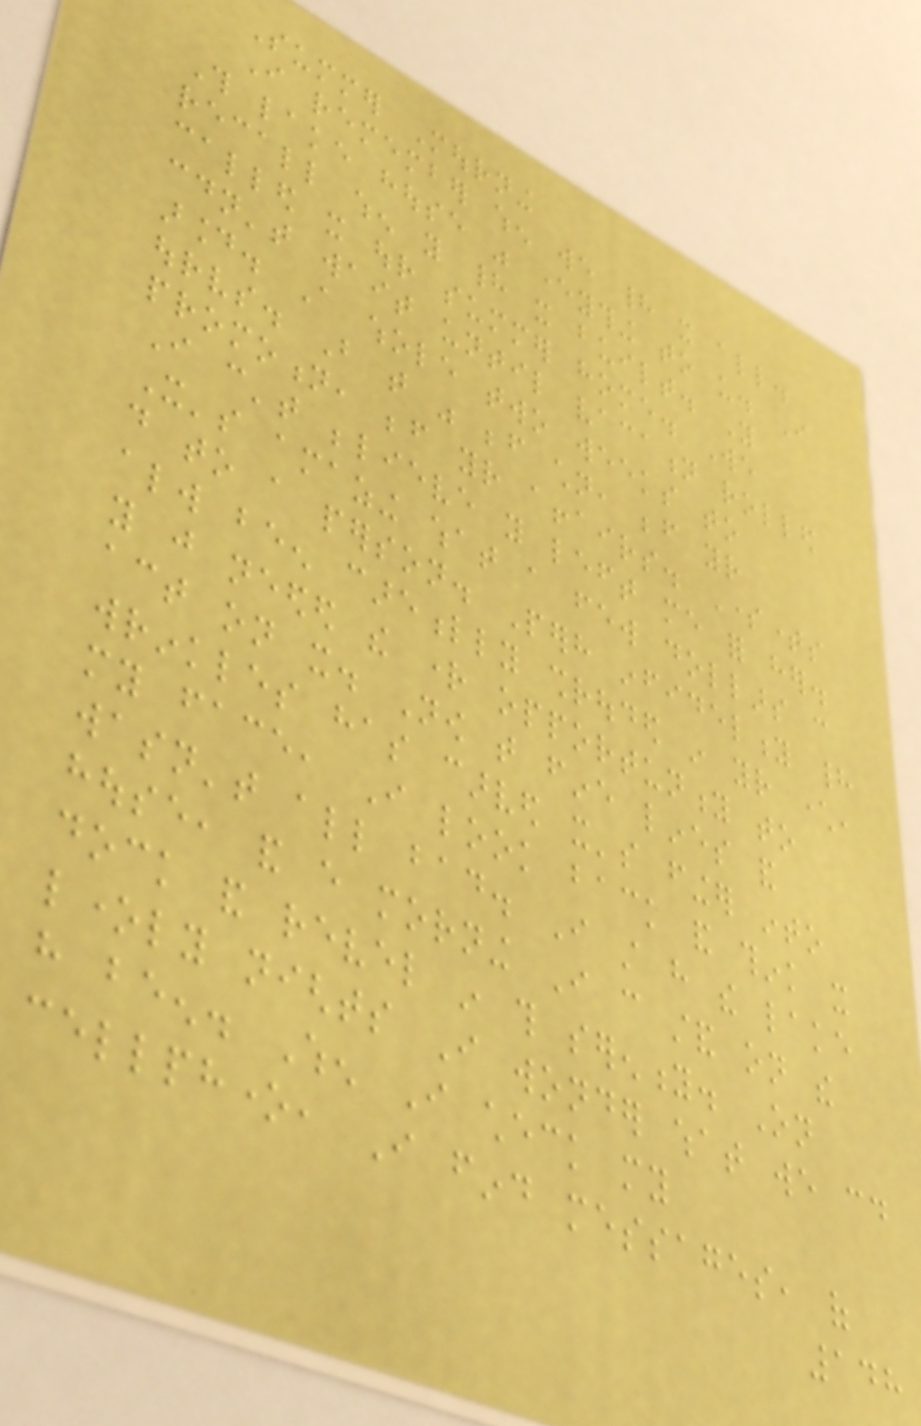Summer Mourning
I remember when we had it all.
This lake house was everything to us. I
recall when you had it built. You
called it our summer home. We
couldn't wait until vacation rolled
around. A whole two weeks to
ourselves. But that was before children, before your
promotion, before your affairs. Sometimes
I can't believe you left me for her.
It's amazing what a few dollars can
do to a person. Perhaps infidelity had
always been carefully shrouded in your character,
you just needed the right opportunity to
act on it. Now that fine lines and
wrinkles has carved it's finger into
my face, I look back and think it
wasn't all bad. I still have the lake
house, and every morning I can stand on the
dock and revel in this serenity. On
lonely nights I wonder what we could
have been. When I check my
cellphone, I find messages, of
148
